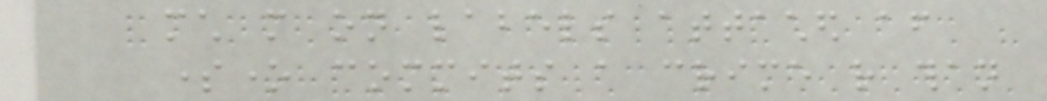much more on labels attached after
someone commits a crime rather than
